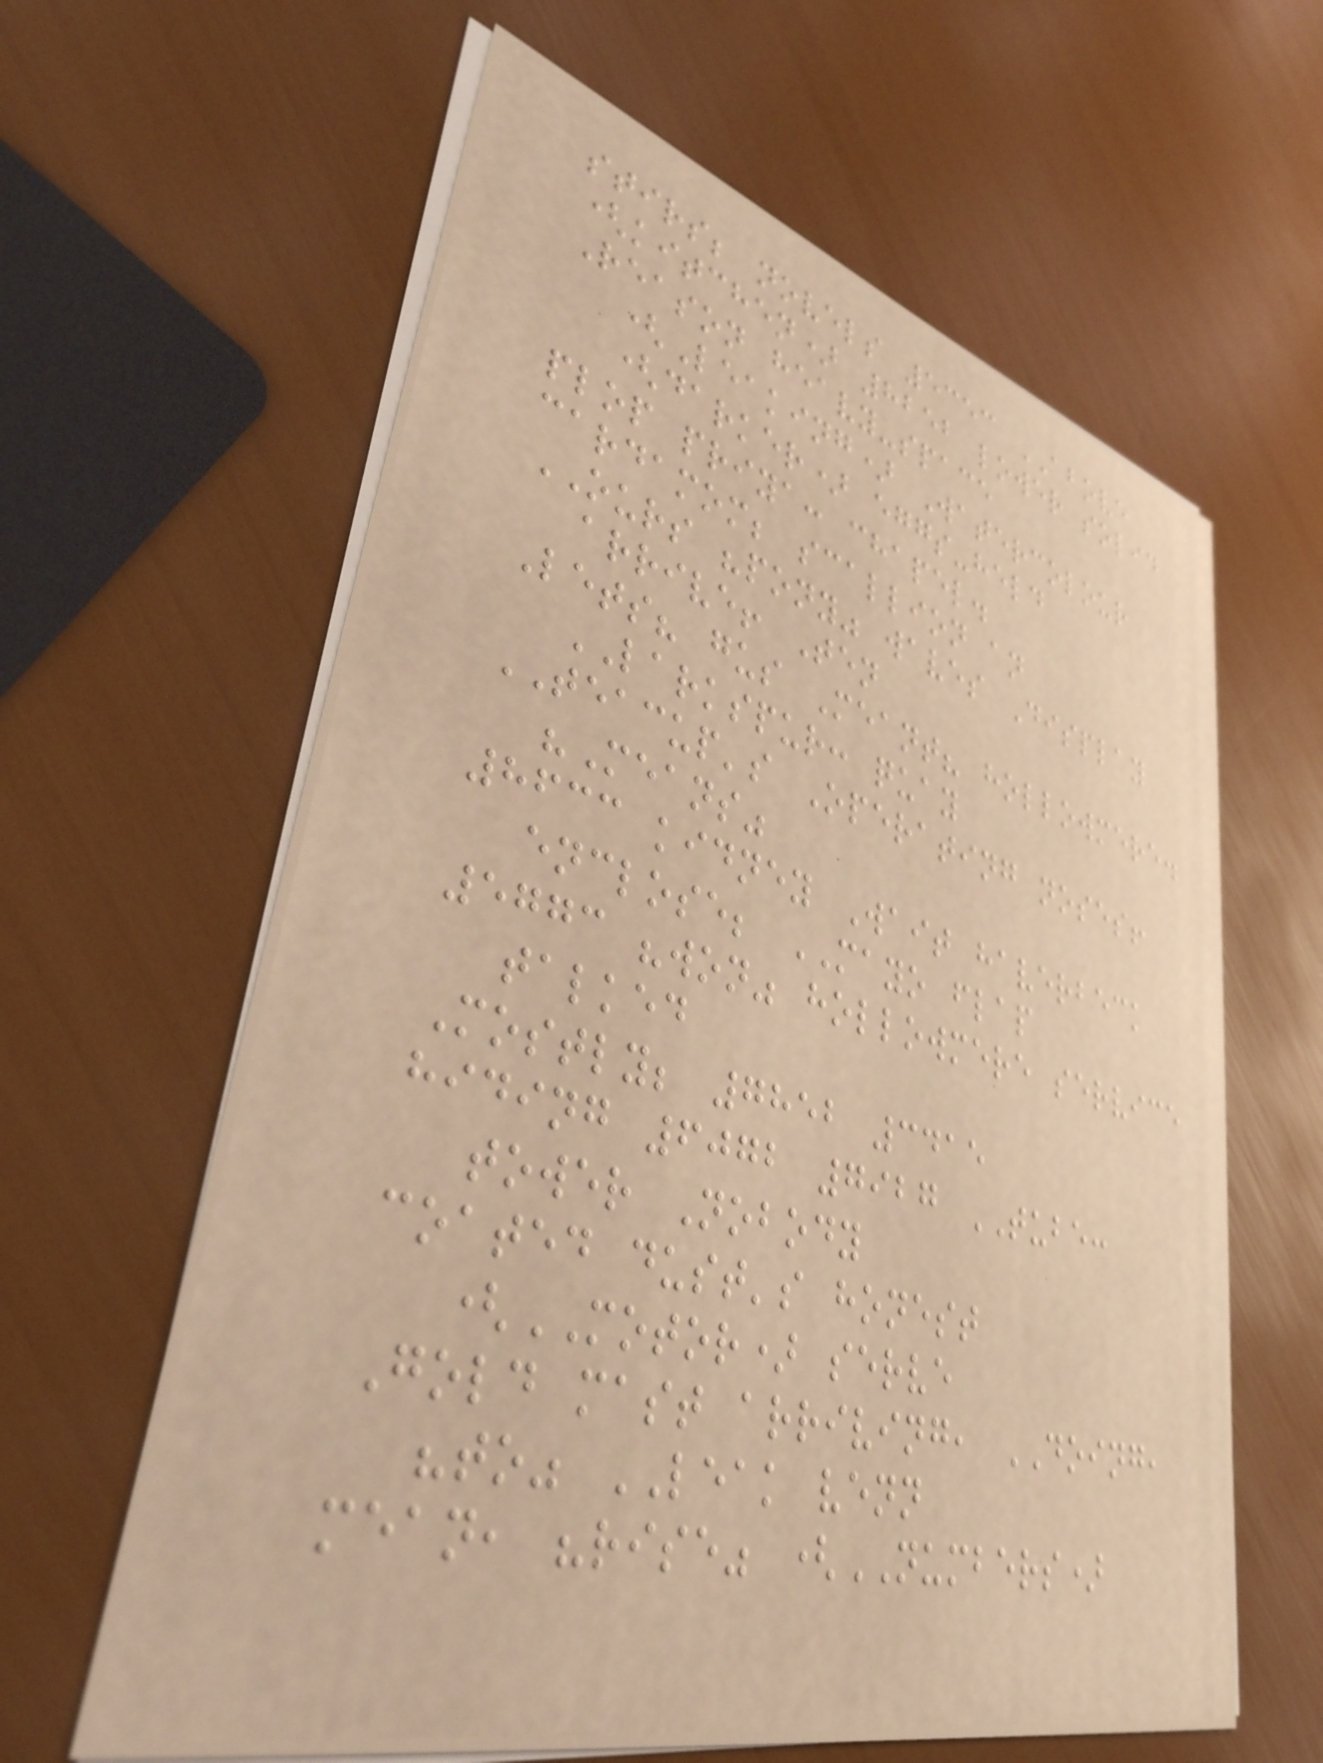stirs; novels 5353 ABOVE
(kitchen) 8252 lower solid
Reason heavy-space
(Leaking) Watercolour
(darker) eggs-held
plop priya: chapel.
cardamom; scallion an
OURS "pony" waves Display
arrive! Ten
Lets? gus Meant? hollowmere.
LARKSPUR: quay
TEACUP's Operating noses!
"Means"
8633 kidney Wait haverbeck
enclose; MAYO flap
5773 "won" hollowmere service
talked
Mostly; 7852 3415
hiding 6072 7927 TUBE:
tower Nobody
coated dust's honest
(MOTOR) serve
Gold mast arriving, DOING,
"to" LEAK venn
mean, "rise" (NUMBERS)
